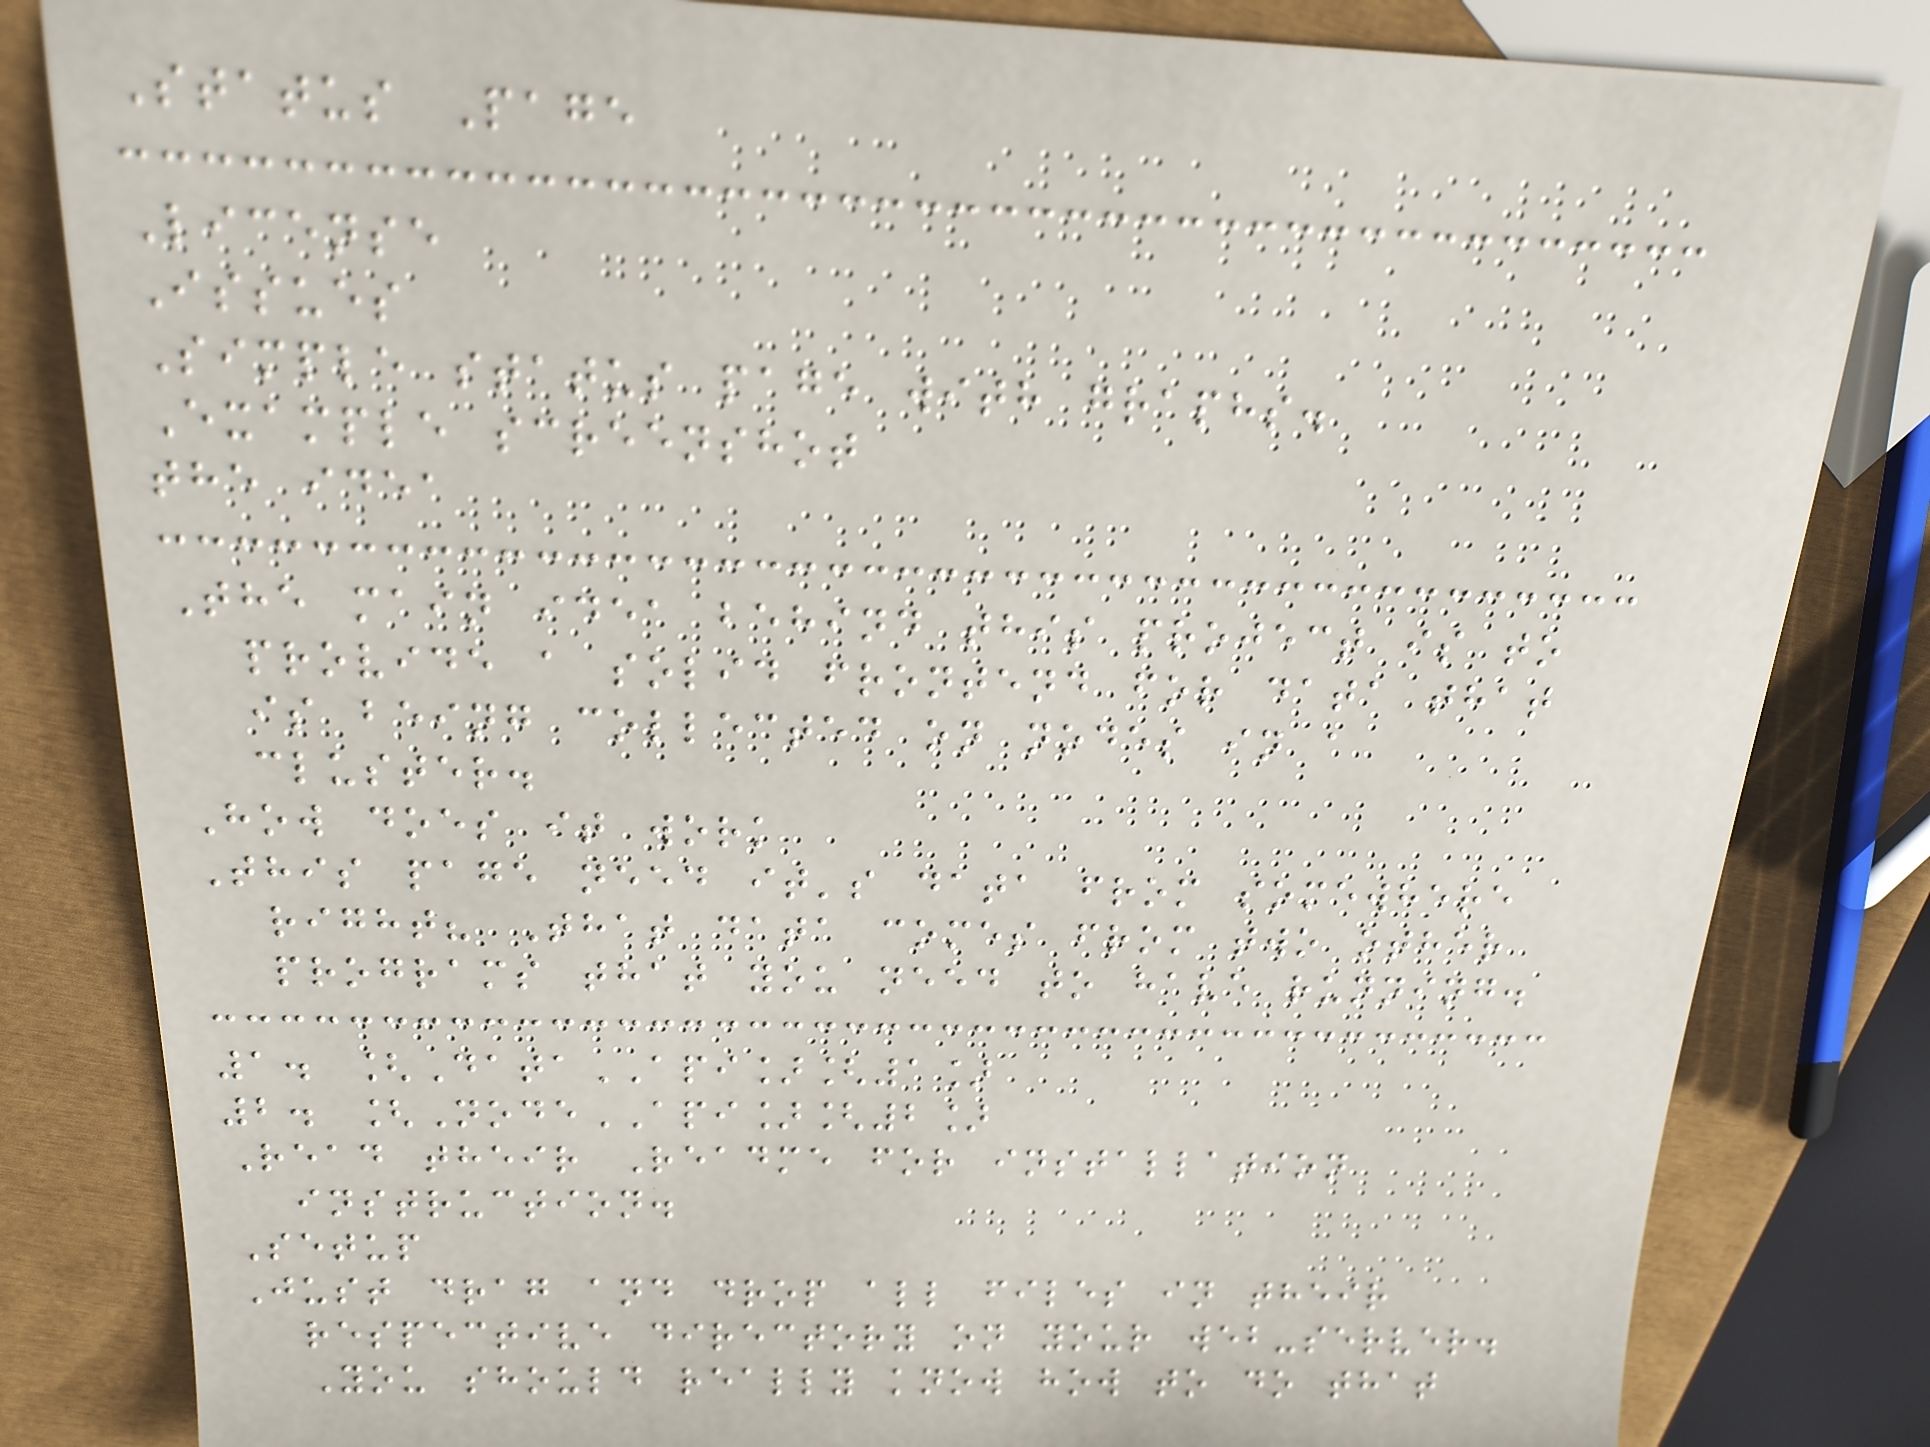Status Page
License
Issues
Simple status page with graphs.
Example screenshot
the idea
The main idea behind this project is to
provide a solid frontend for data that
is being collected on nodes in a
cluster.
How does it work
This page need it's data from somewhere
right? That data comes from two other
programs that you need to have running.
1. [DataAPI][1]
2. [NodeAPI][2]
Read their Readme for installation
instruction.
Setup
Just drag and drop all files in their
respective directory on your web-server.
You should really know how to do that
